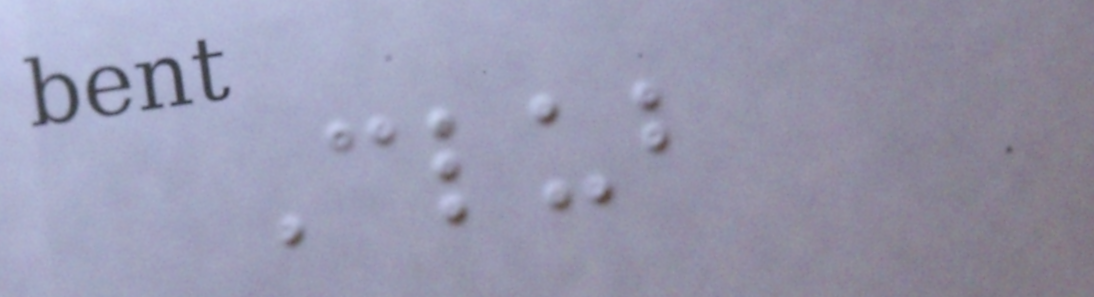Club
